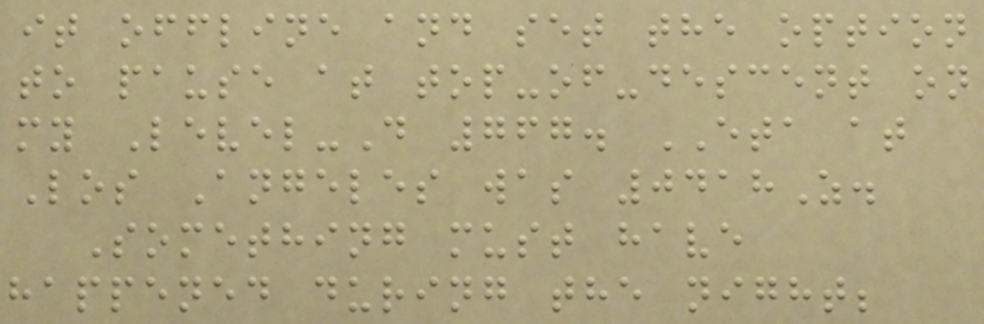it offline and set the option
to pause at top-of-descent on
my Level-D 767. ETA at
Los Angeles was 0418Z.
Something must have
happened during the night;
